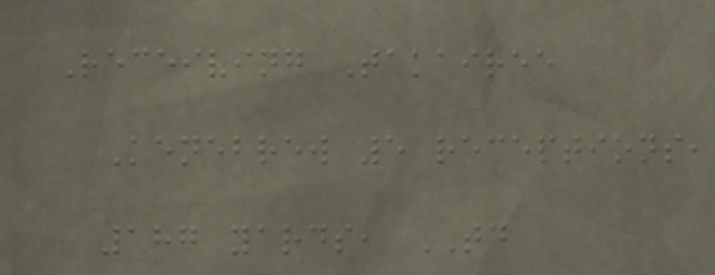Receiving Takairee
Kenebrew 5 receptions,
187 yards, TD
